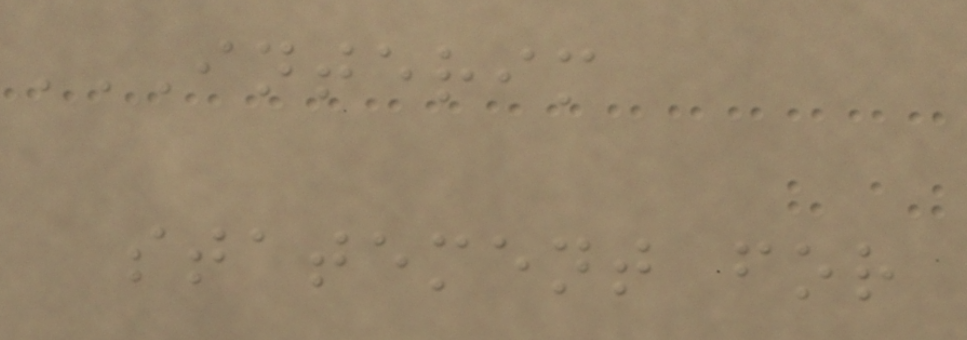INTERIM
STATEMENT FOR
